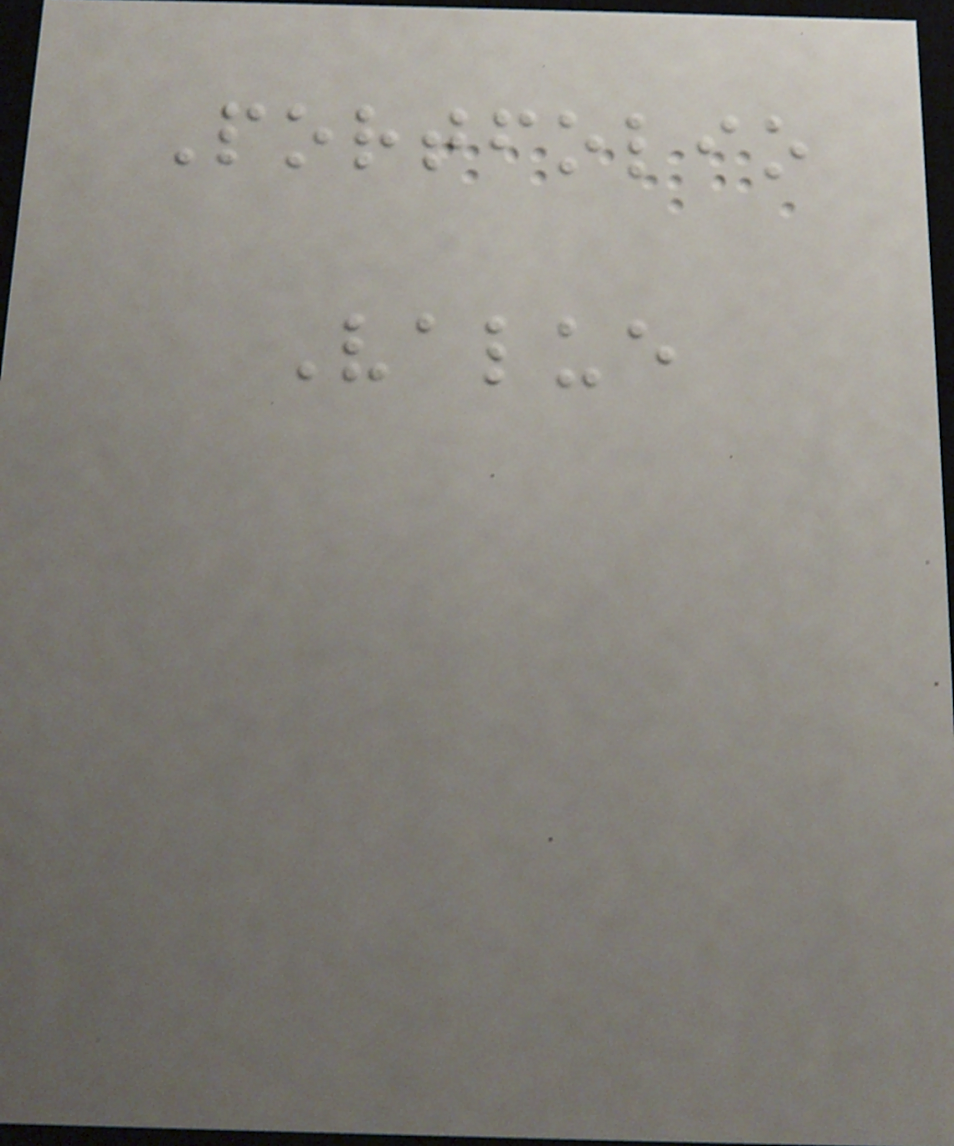Portfolio
Value
